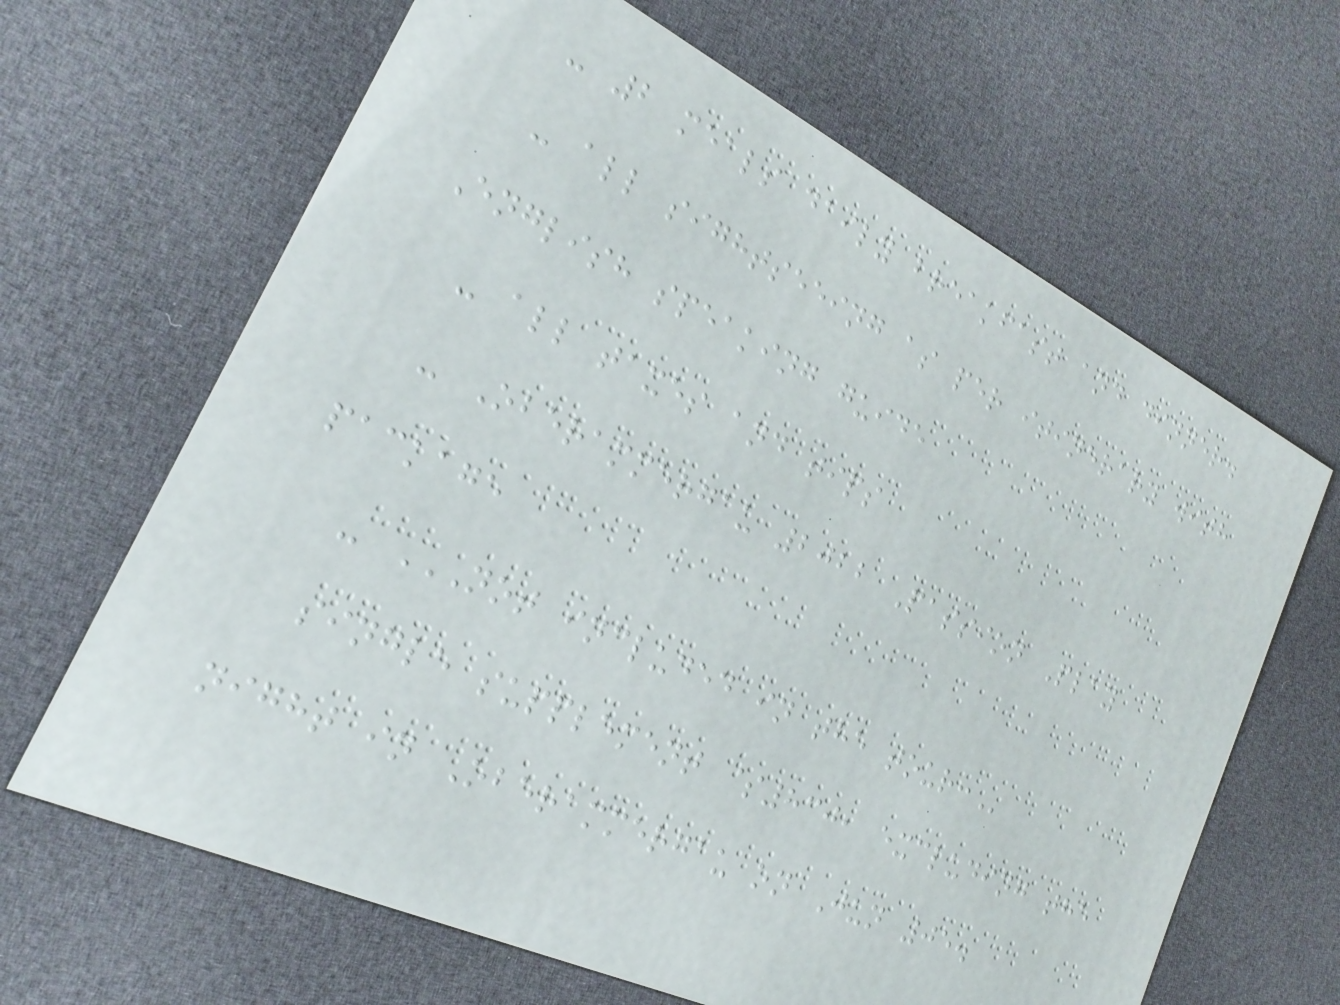- 2 meals daily breakfast and dinner.
- all sightseeing as per itinerary with
English speaking guide
- all taxes and tips
- Oberammergau 2022 Passion Play
package
- NOT INCLUDED IN THE TOUR:
single supplement $830, excluding the
night in Oberammergau on Jun 05.
